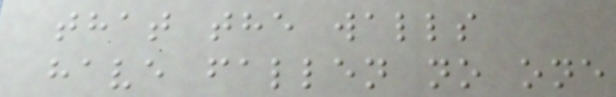that the walls
have fallen no one
